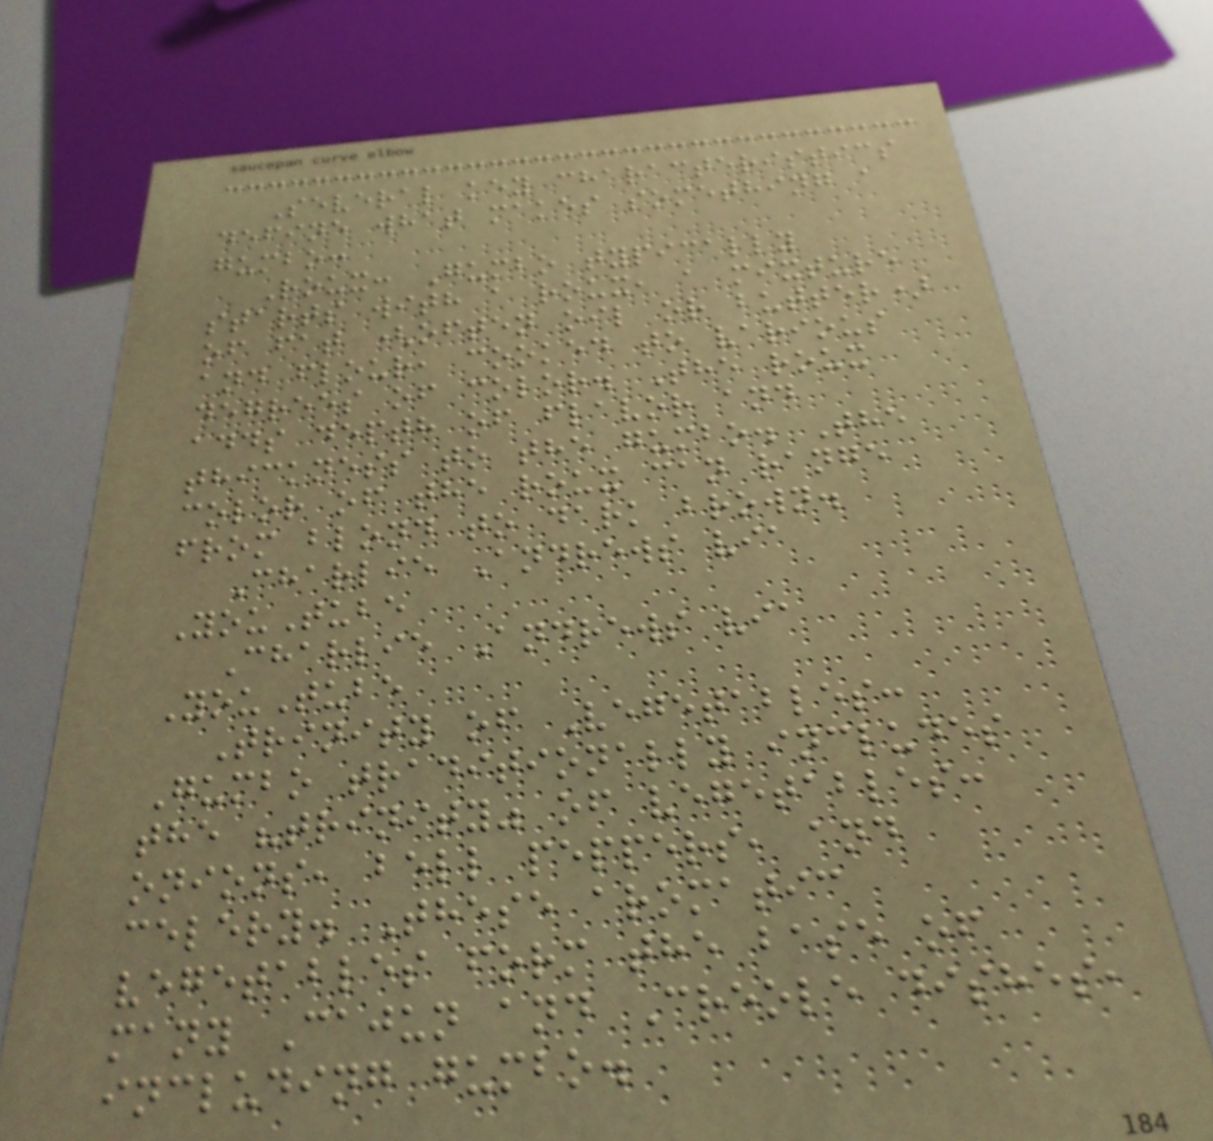Several key characteristics
define what makes something a
gumbo:
Roux: Gumbo typically
starts with a roux, a mixture
of fat (often oil or butter)
and flour, cooked to various
degrees of color. The roux
adds depth of flavor and
thickness to the gumbo. The
color of the roux can range
from blond to dark brown.
Charlie Andrews via
YouTube
Charlie Andrews via
YouTube
Trinity of Vegetables:
Gumbo traditionally includes
the "trinity" of vegetables:
onions, bell peppers, and
celery. These aromatic
vegetables form the base of
many Cajun and Creole dishes,
including gumbo.
